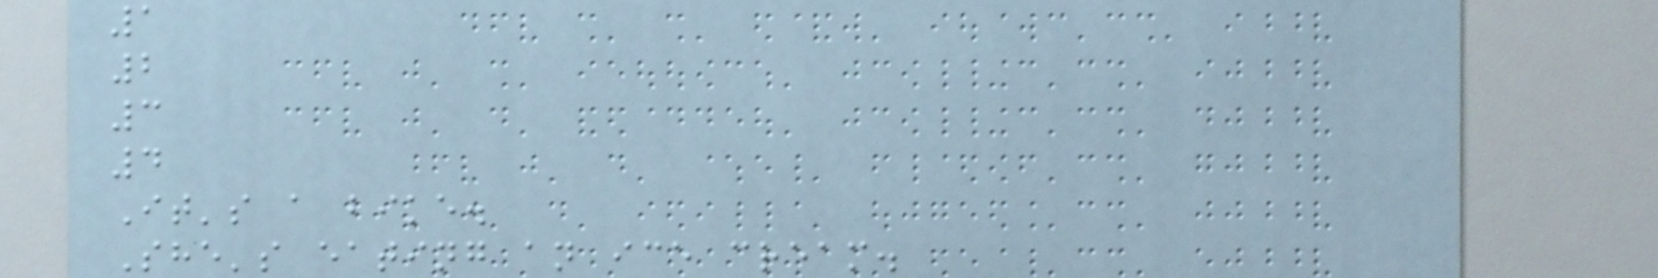1
2
3
4
It's a bike.
She's eating an ice cream.
